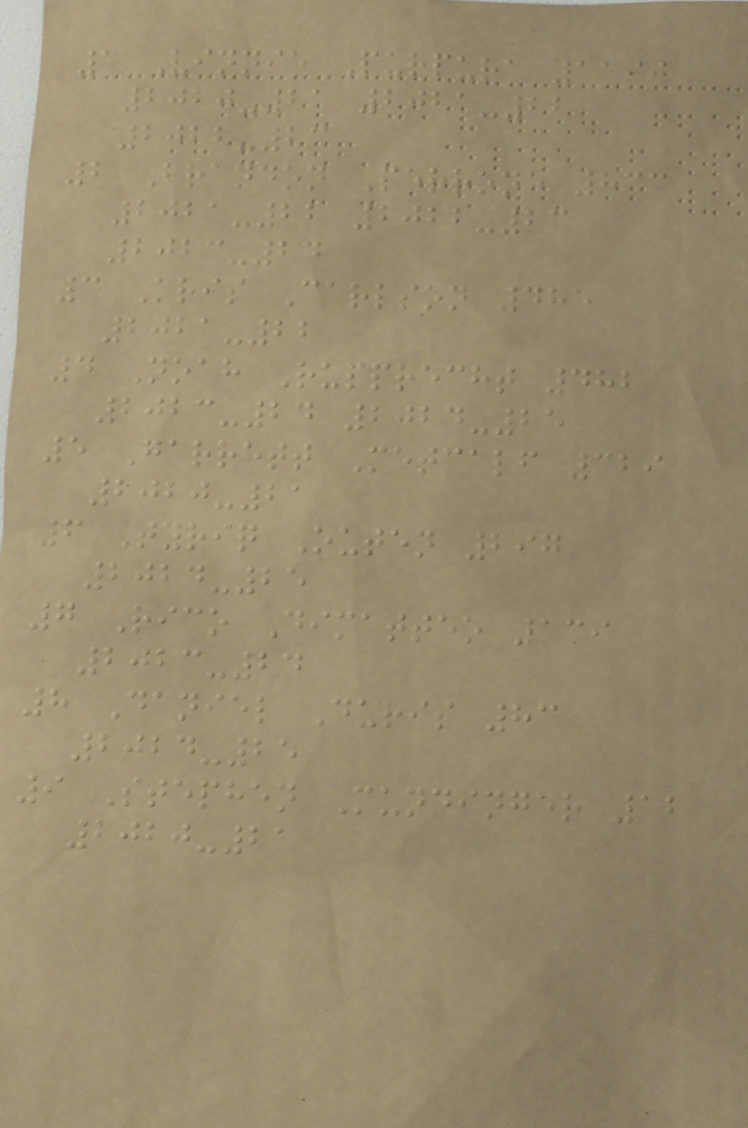1 Vinnie Purpura 1190
2020-21 2021-22
2022-23
2 Brandon Perrone 833
2021-22 2022-23
2023-24
3 Kris Carlson 485
2021-22
4 Noah Rupprecht 482
2023-24 2024-25
5 Garrett Metcalf 329
2020-21
6 Tyriq Outen 297
2024-25
7 Rico Dimatteo 139
2023-24
8 Daniel Duris 83
2024-25
9 Stephen Mundinger 12
2020-21
